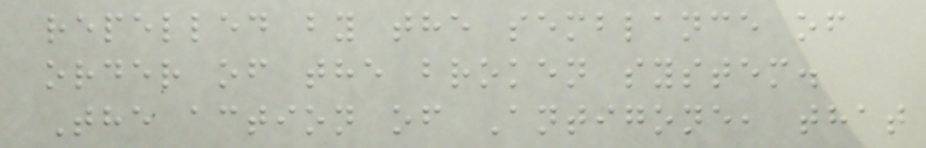repelled by the semblance of
order of the broken system.
The action of Antigone, that
